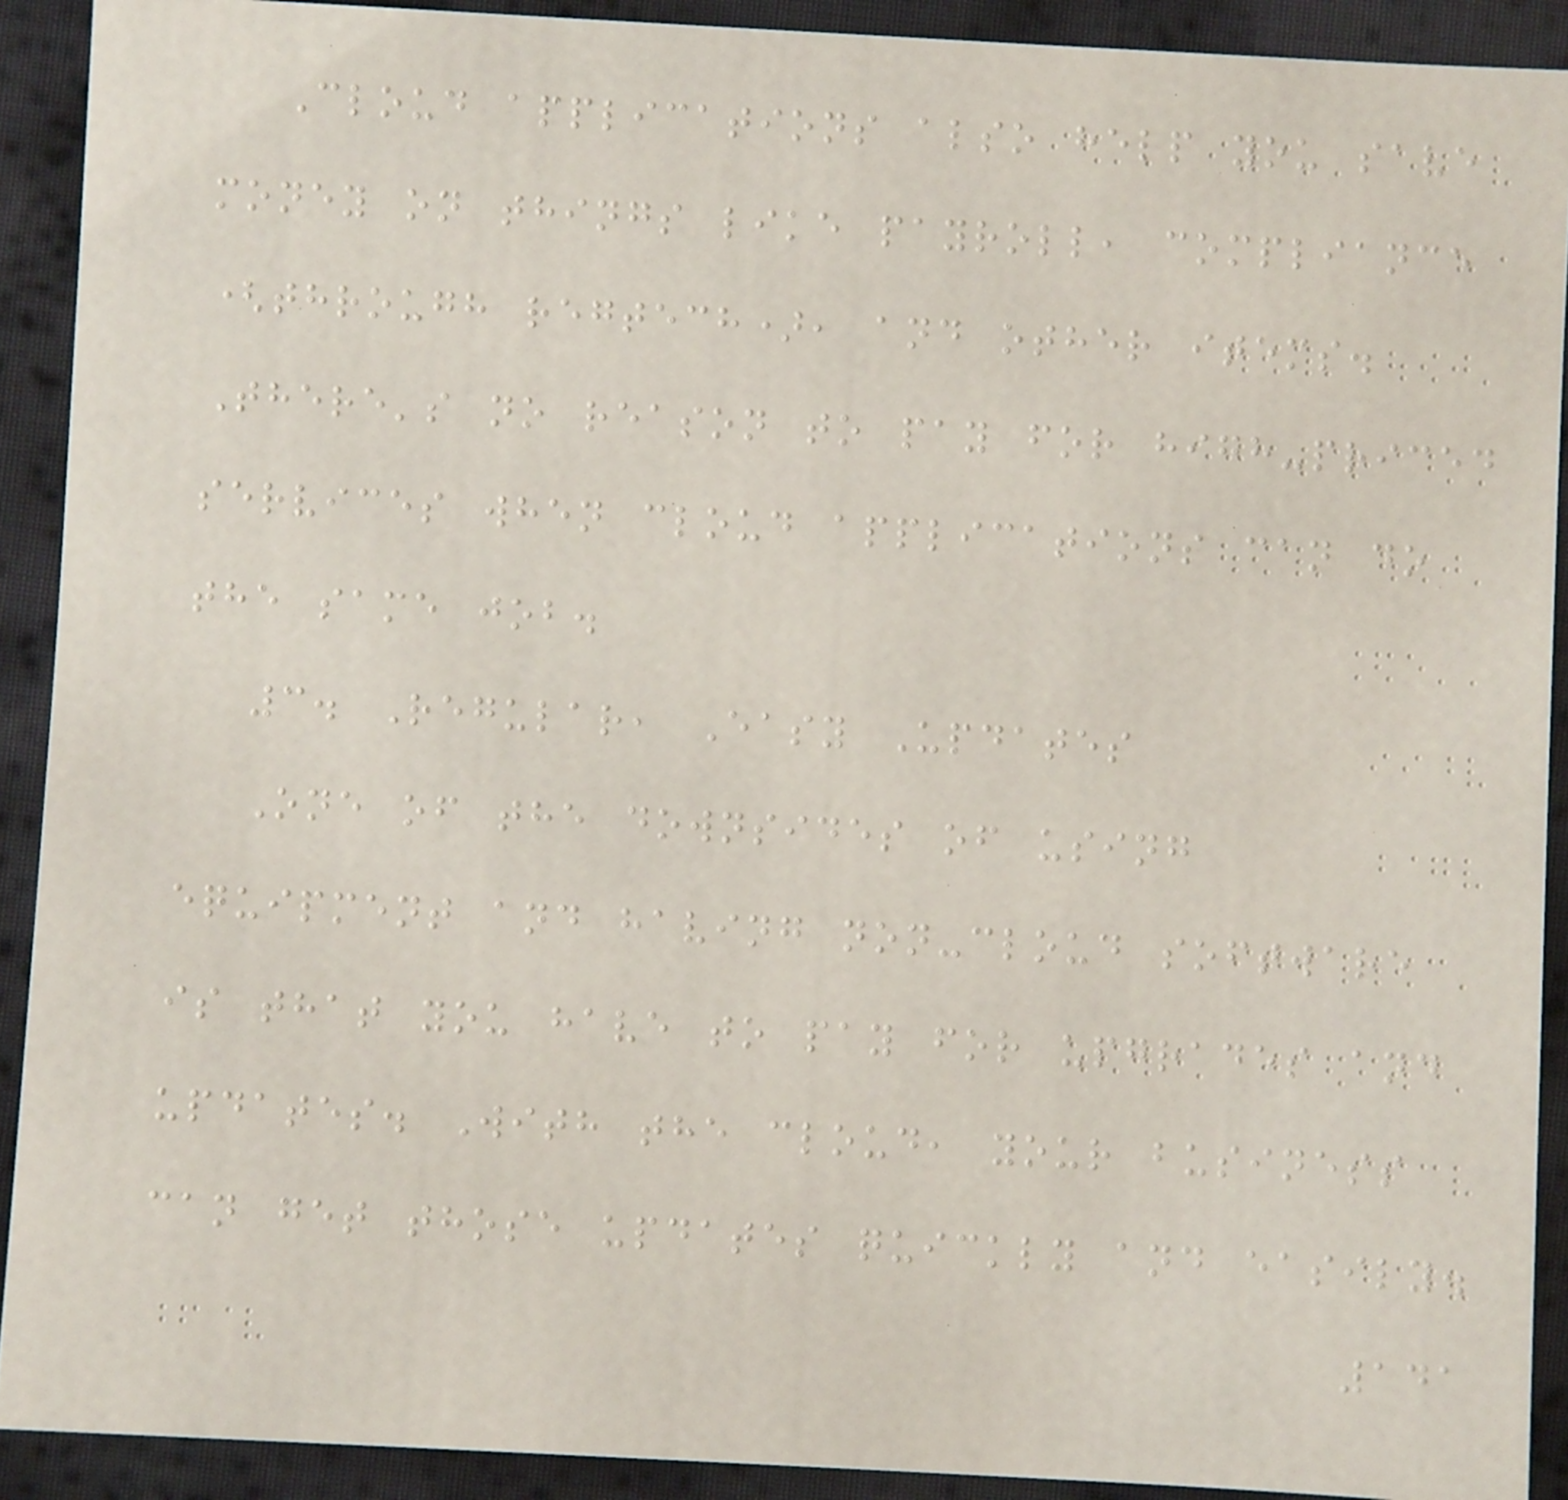Cloud applications also help you save
money on things like payroll, compliance
(through regtech), and other items.
There's no reason to pay for high-priced
services when cloud applications can do
the same job.
3. Regular, Easy Updates
One of the downsides of using
equipment and having non-cloud software
is that you have to pay for upgrades and
updates. With the cloud, your business
can get those updates quickly and easily.
141
